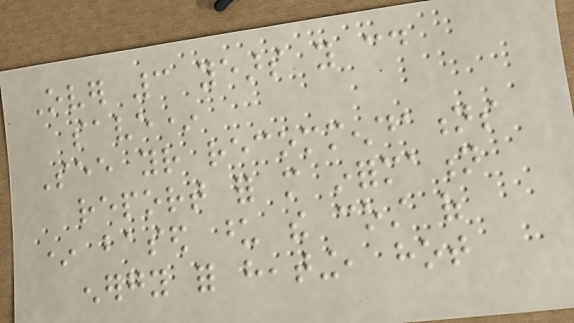Over 3 years you could
save*
See your recommendations
report for more information
* based upon the cost of
energy for heating, hot
